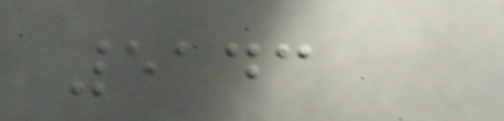5143
